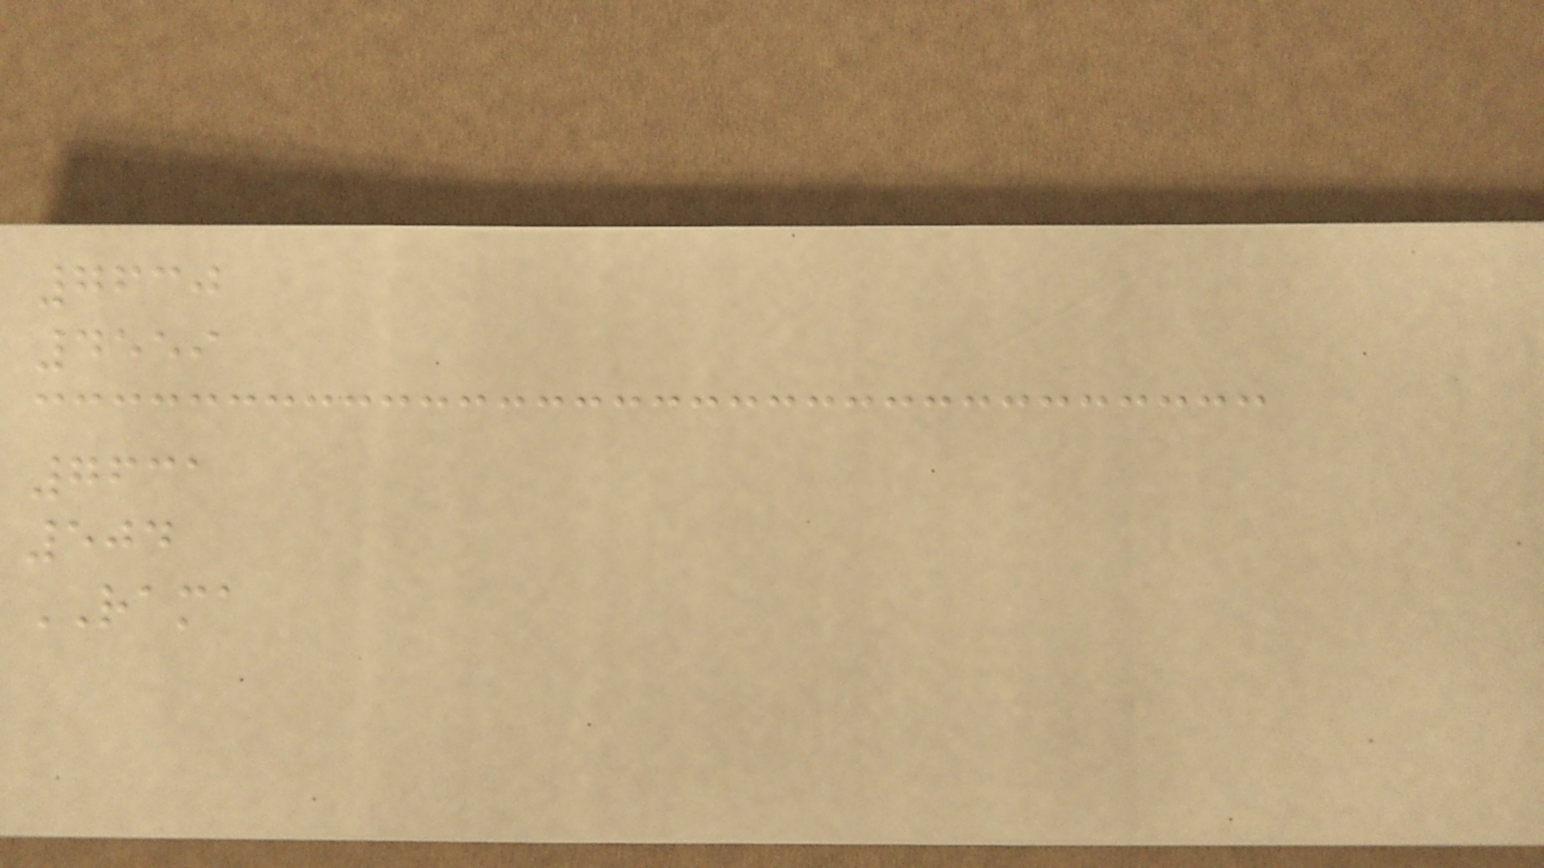7630
4559
7631
504
RAMA
